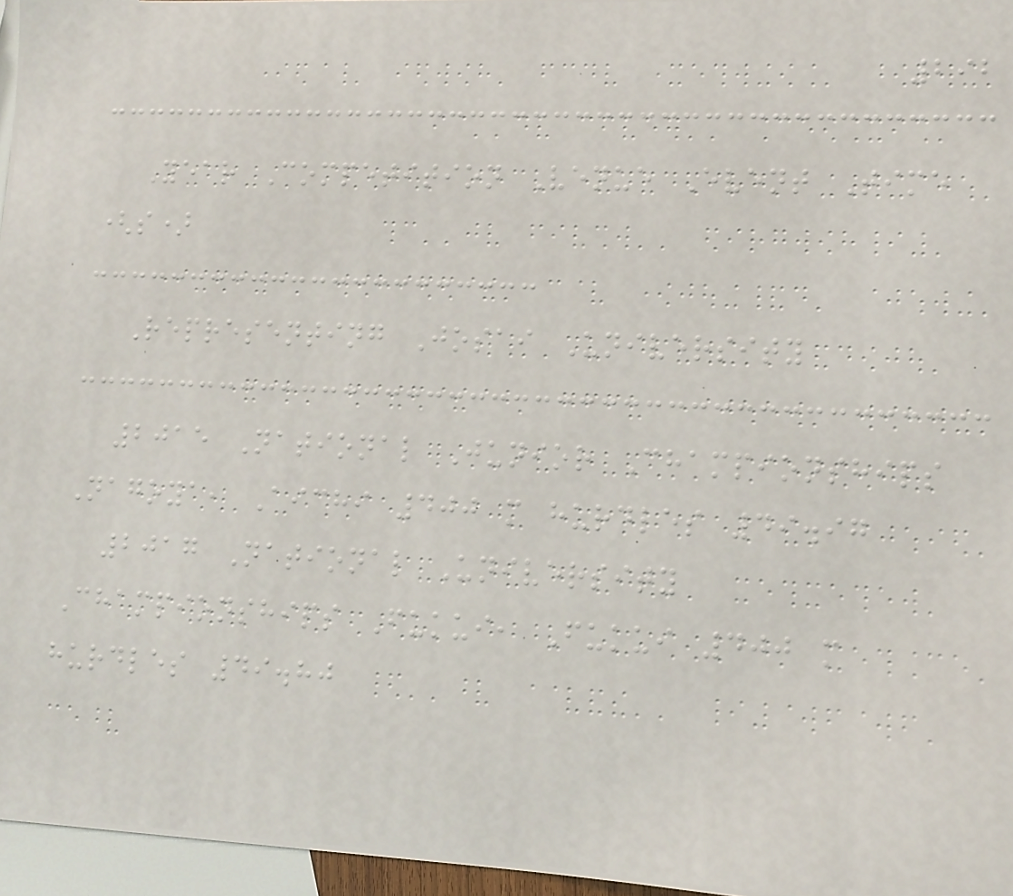292
Year Competition Venue Event Time
(s)
Representing Josai University
2015 National Junior Championships
Nagoya, Aichi 400 m hurdles 49.97
2017 National University
Championships Fukui, Fukui 400 m
hurdles 49.80
